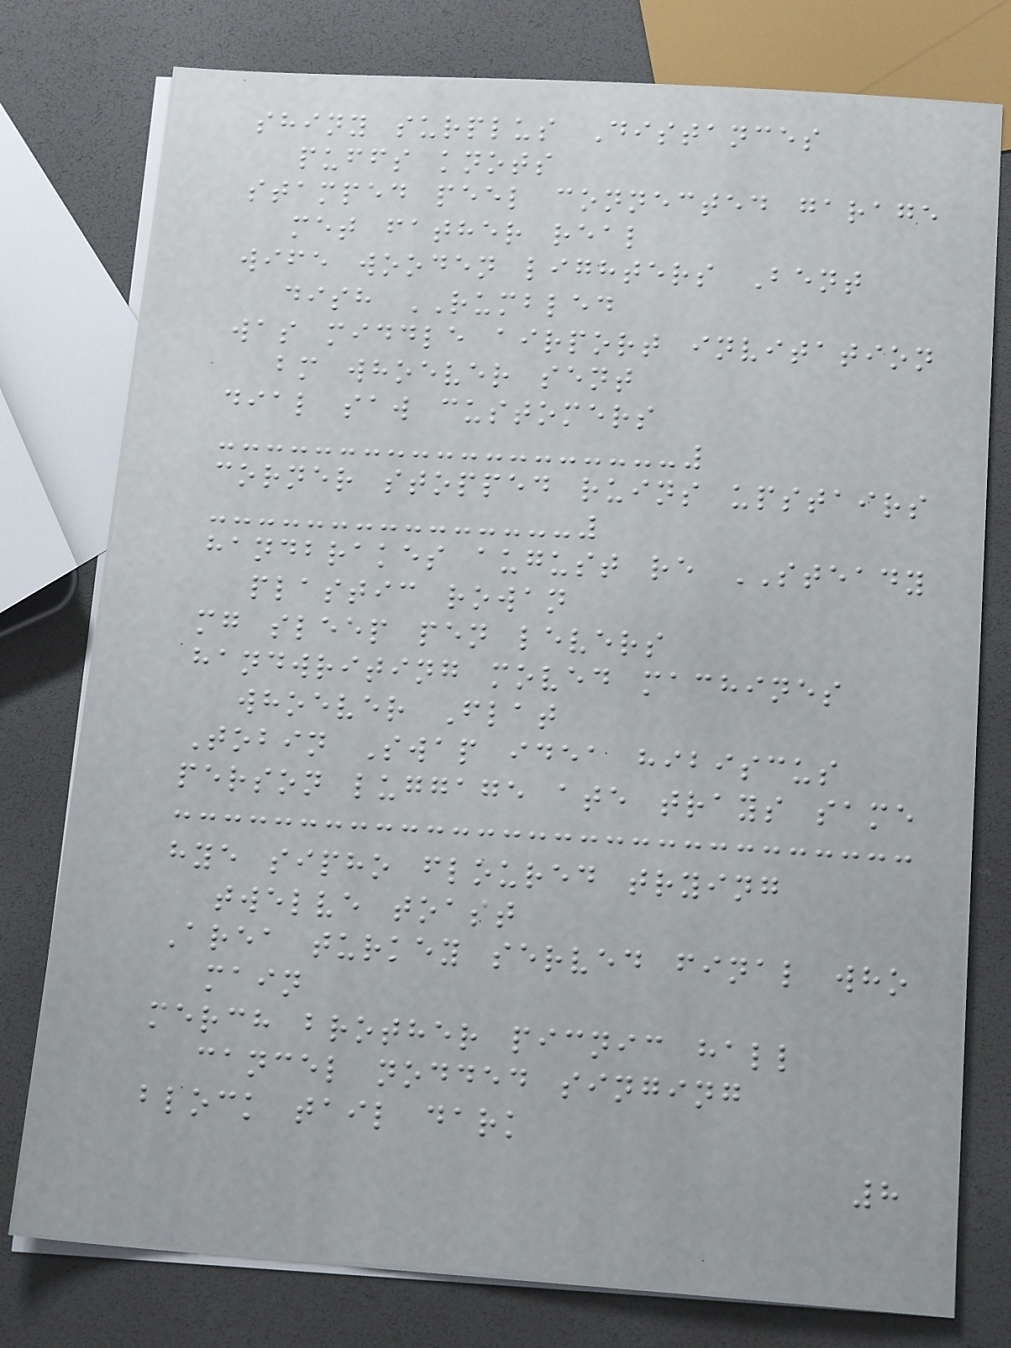shiny surplus Distances
puffs knots
stamped peel connected garage
met father real
wife wooden lighters Bent
dish RUMBLED
was middle airport invitation
bm whoever sent
dial saw customers
corner stopped ruins upstairs
handbrakes august re STEADY
plastic rowan
mg sleep pen levers
handwriting moved machines
whoever Flat
Tobin Swap idea hibiscus
person luggage ate trays same
hye sipho floured trying
twelve toast
Area turkey served final who
main
merch brother picnic hall
cancel nodded singing
block tail dark
8
